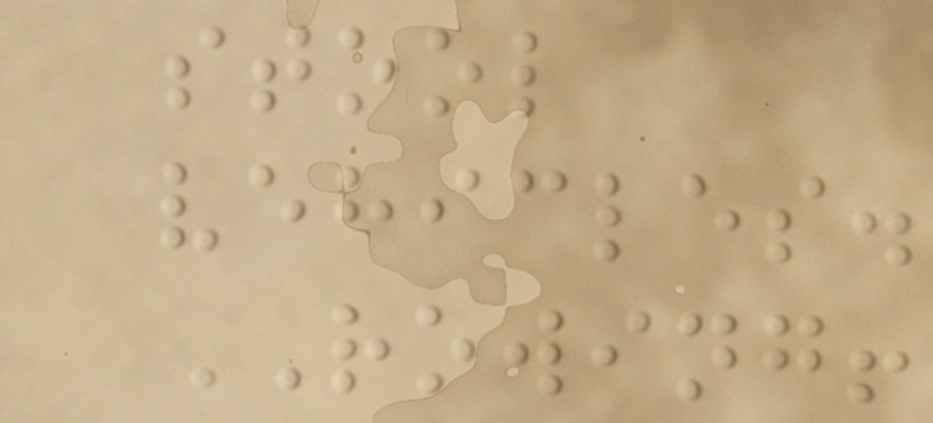stool
vehicles.
ROWING!
